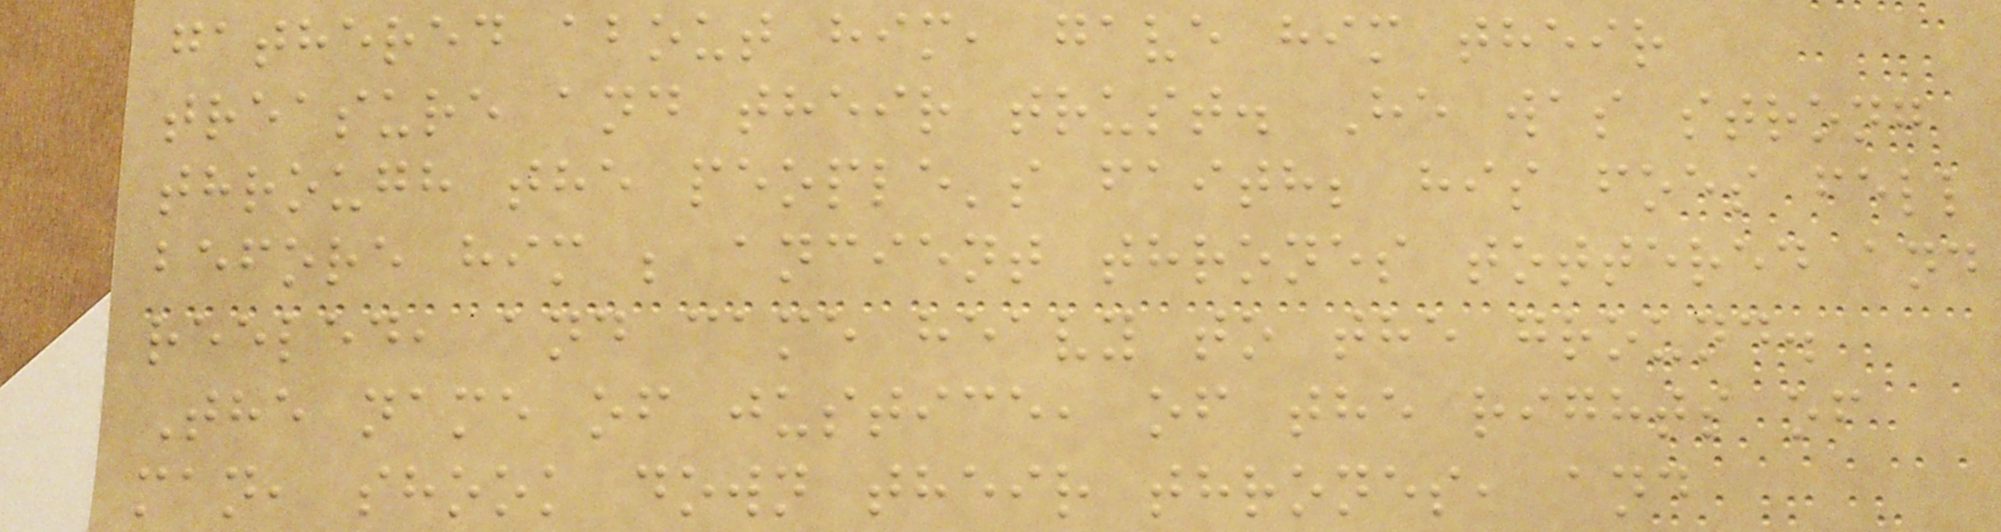gathered about him, gave him their
treasure and their trust. He was strong
through the people's faith; his foes fell
before him ; ancient thrones tottered and
reeled, and came heavy to the ground.
The name of justice, of the rights of
man, shook down their thrones, and
